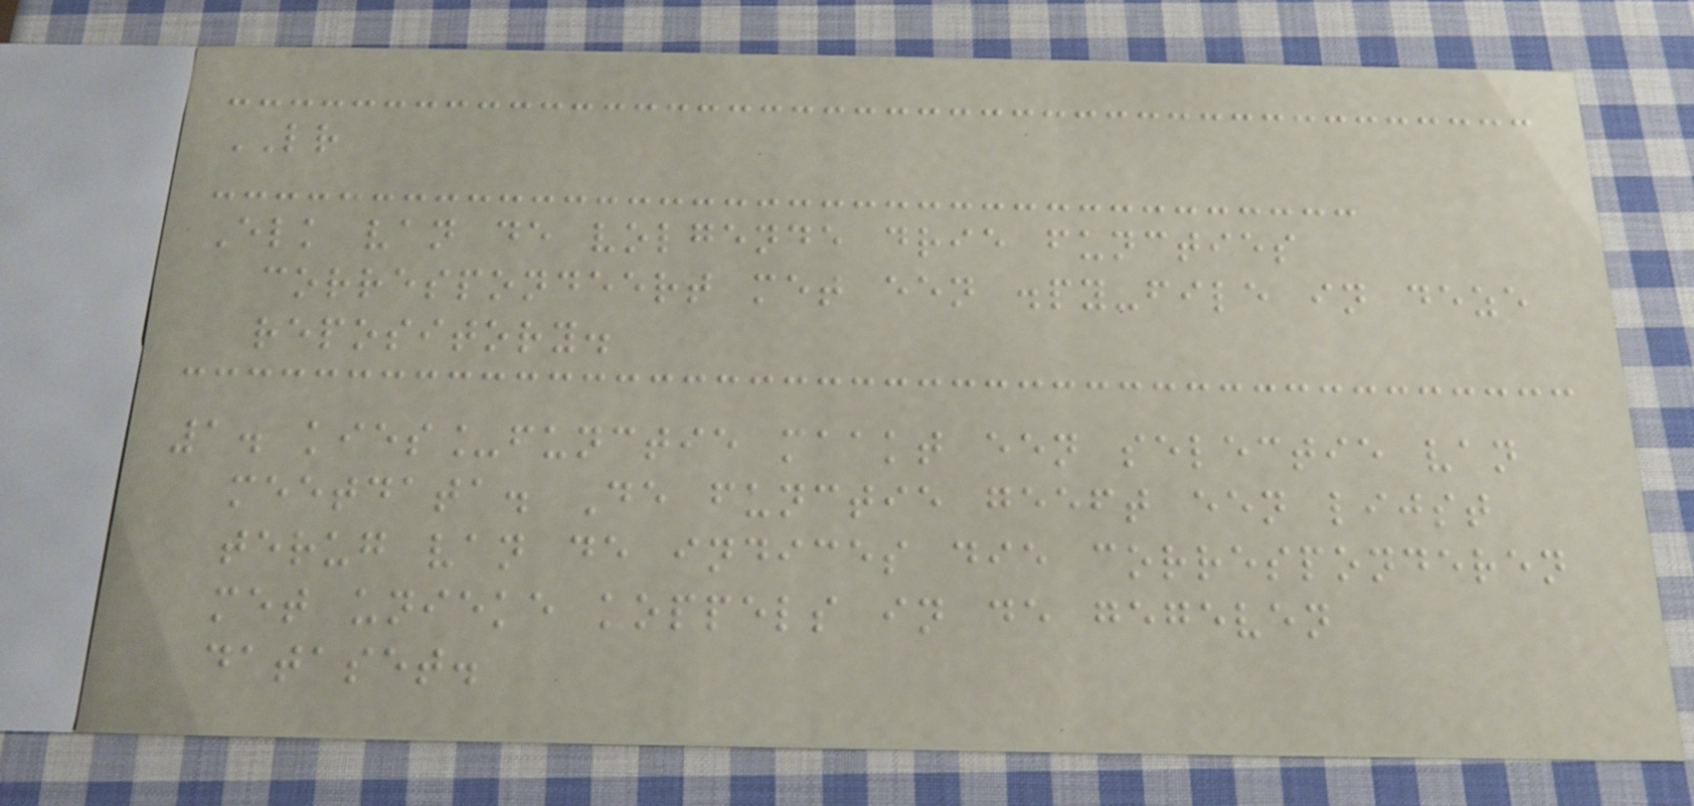LR
Elk van de volgende drie functies
correspondeert met een .py-file in deze
repository.
1. kies_functie maakt een selectie van
meetdata. De functie geeft een lijst
terug van de indices die corresponderen
met unieke koppels in de gegeven
dataset.
